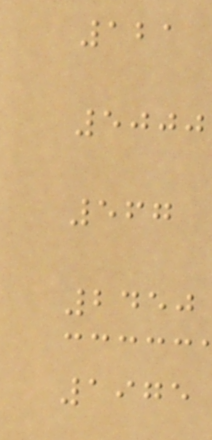121
5000
567
2450
1975
